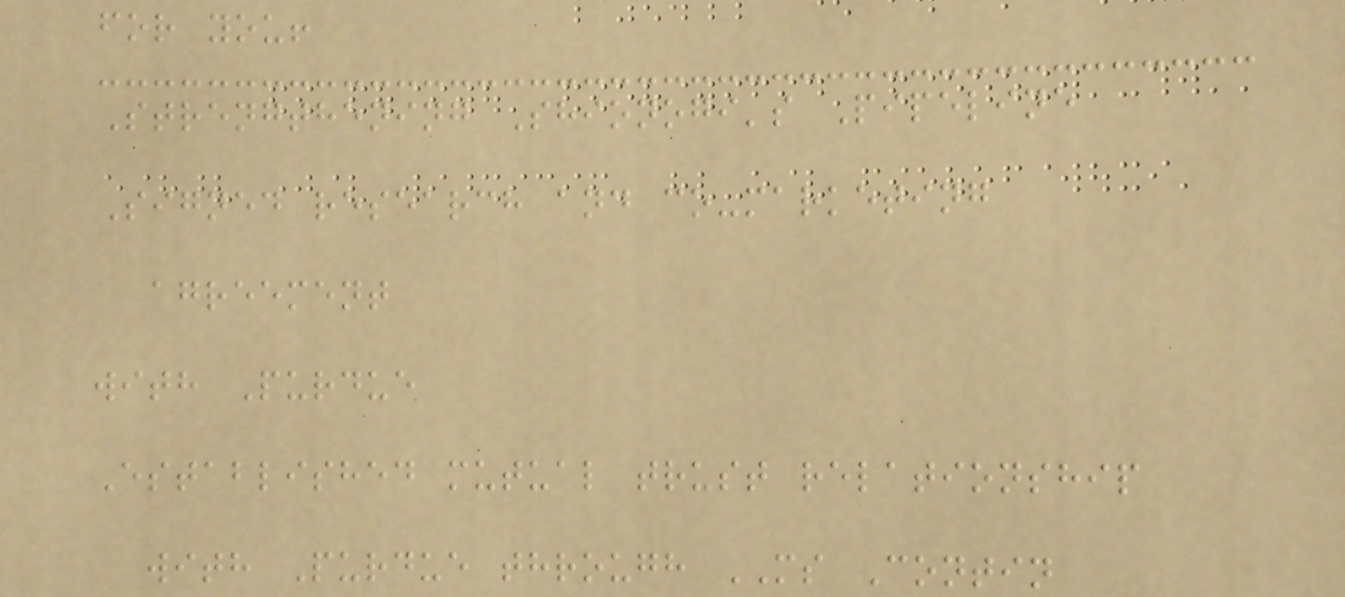for you!
Strengthening Shionogi's Pipeline
Signed research and co-marketing
agreement
with Purdue
Established mutual trust relationship
with Purdue through MS Contin
